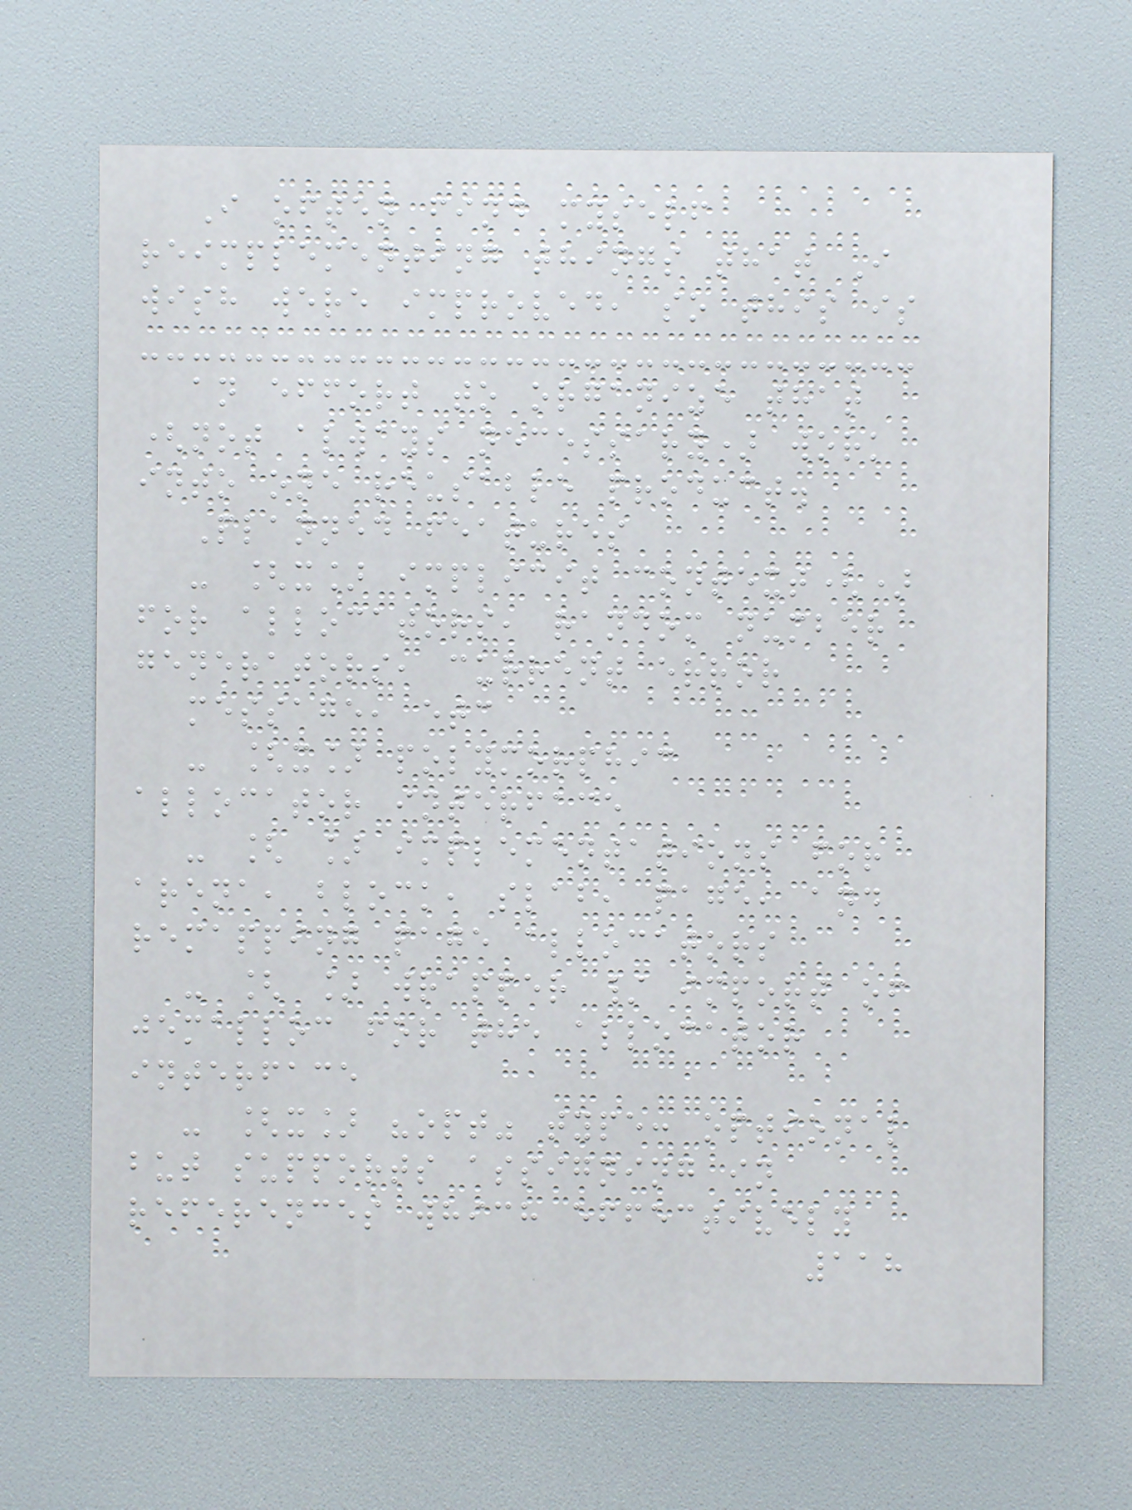I often find myself
reimplementing things that I
wish were improved, so this is
an effort to organize that
(not always necessary) work
into one reusable product.
Planned features
- [x] implicit context()
for allocators, random number
generators, current error
message, etc
- [x] polymorphic
allocator interface
- [ ] implementations for
arena, block, slab, page, and
remapping page allocators
- [ ] wrapper / import of
jemalloc for the allocator
interface
- [x] "opt" type: optional
but supports assigning in
references which effectively
118
